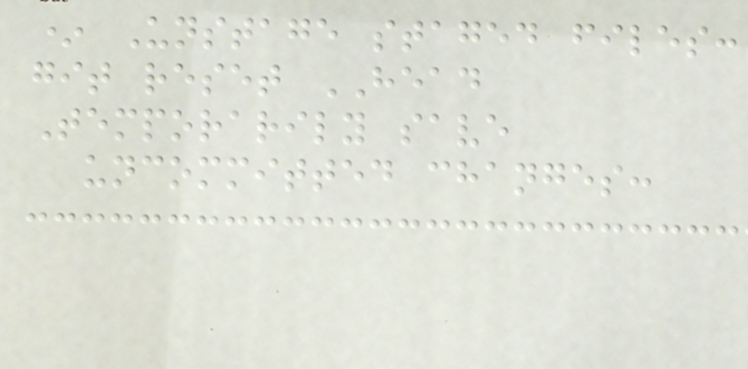* Unstage staged files:
git reset HEAD
Temporarily save
uncommitted changes:
